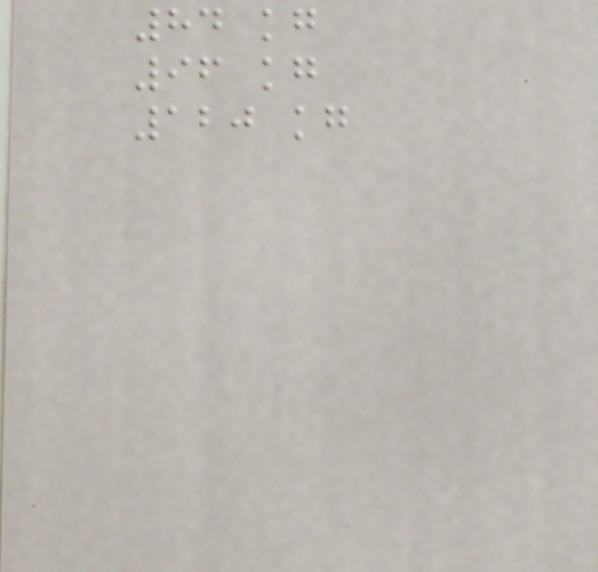84 kg
96 kg
120 kg
